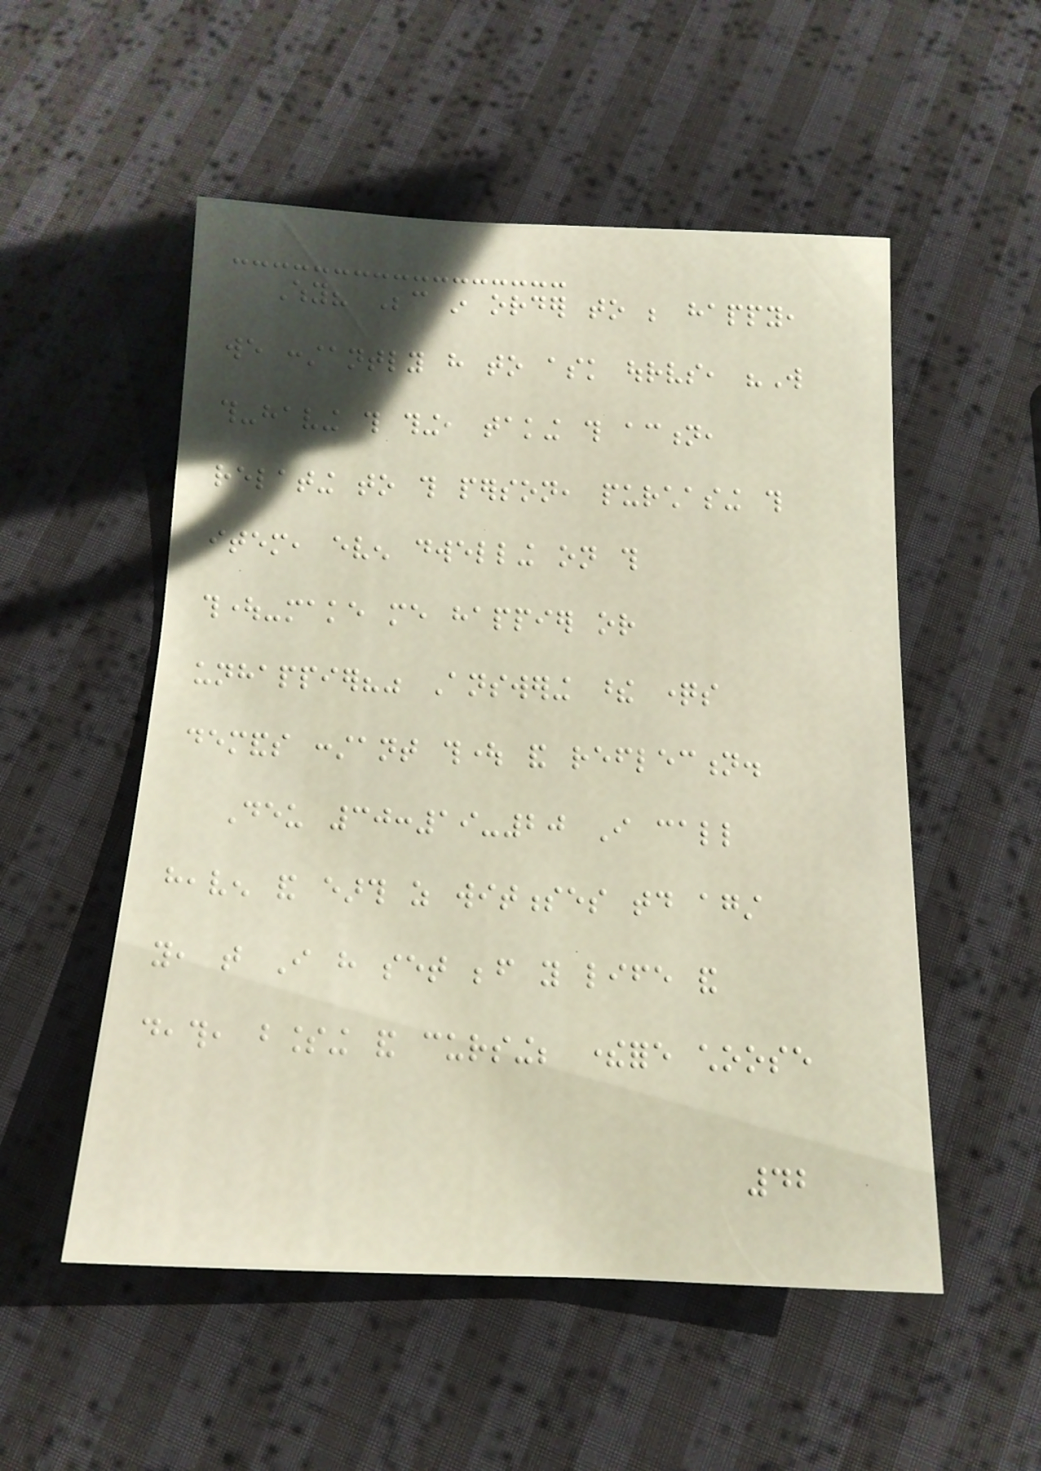Why? Because in order to be happy,
we constantly have to ask ourselves, "Will
this-having this thing, taking this action,
relating to this person, purchasing this
item, even dwelling on this
thought-make me happier or
unhappier?" Answering these questions
demands constant thought and reflection.
Deu 30:19-20 I call
heaven and earth as witnesses today against
you, that I have set before you life and
death, blessing and cursing; therefore choose
42
